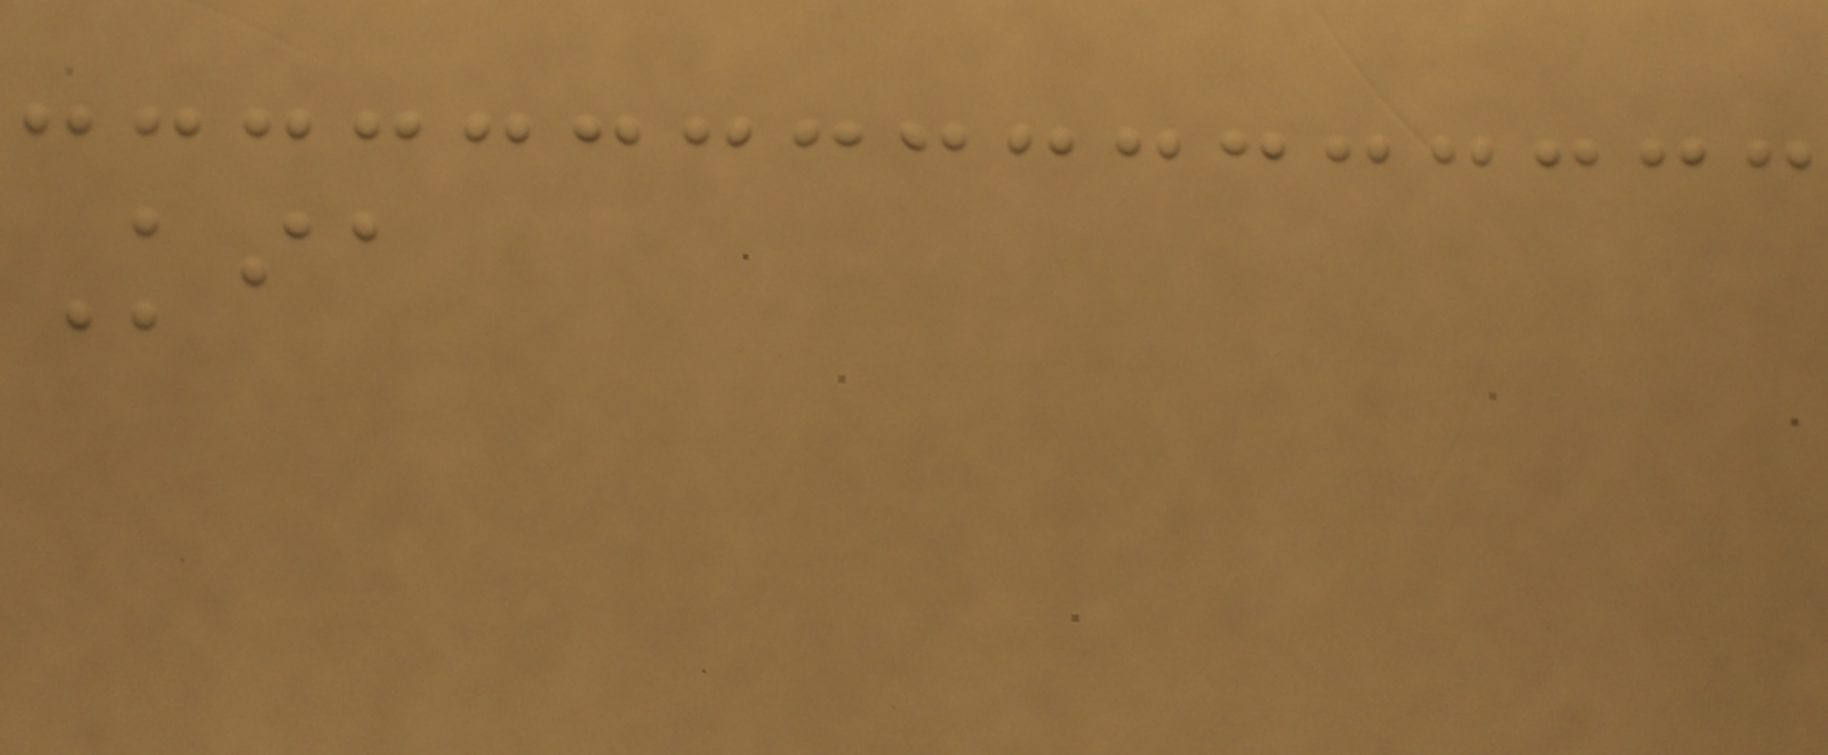Kia
